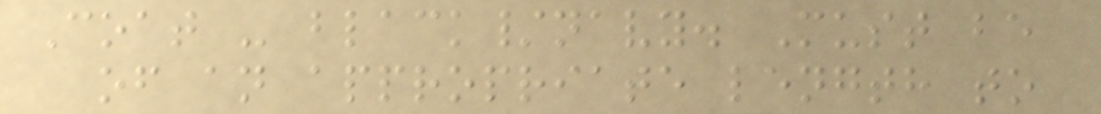Coat - black/navy. Must be
of an appropriate length to
